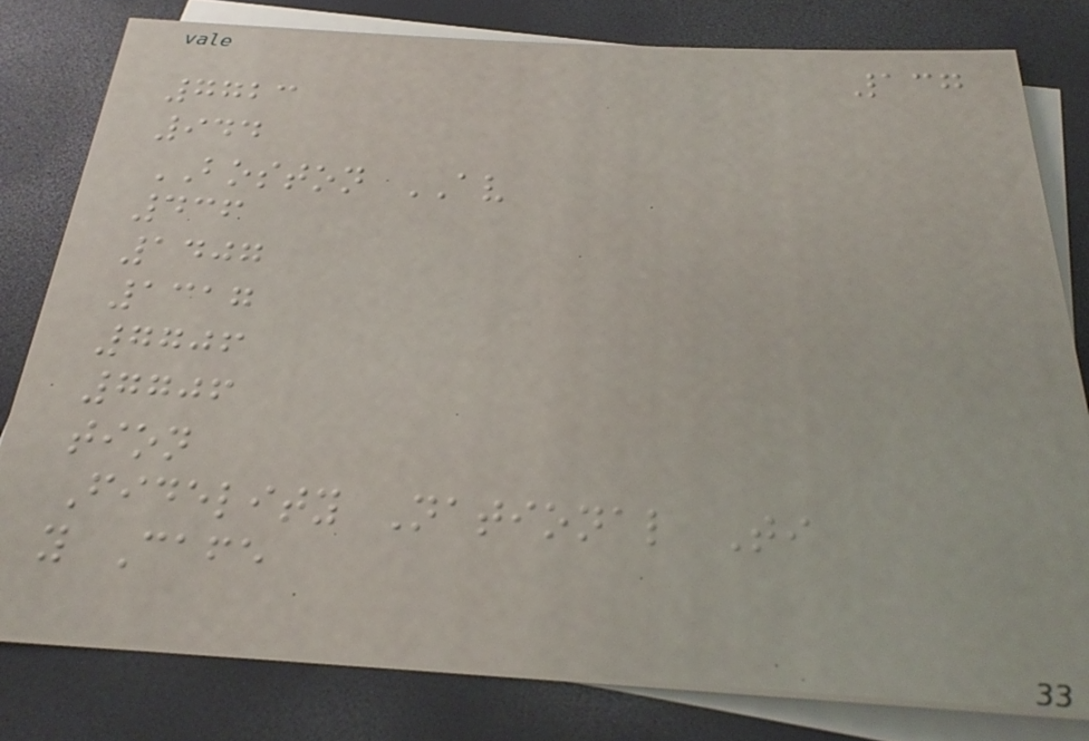137
7723
944
BOSTON AV
436
1407
1317
7706
7706
tion
Fidelity National Ti
y Cafe
